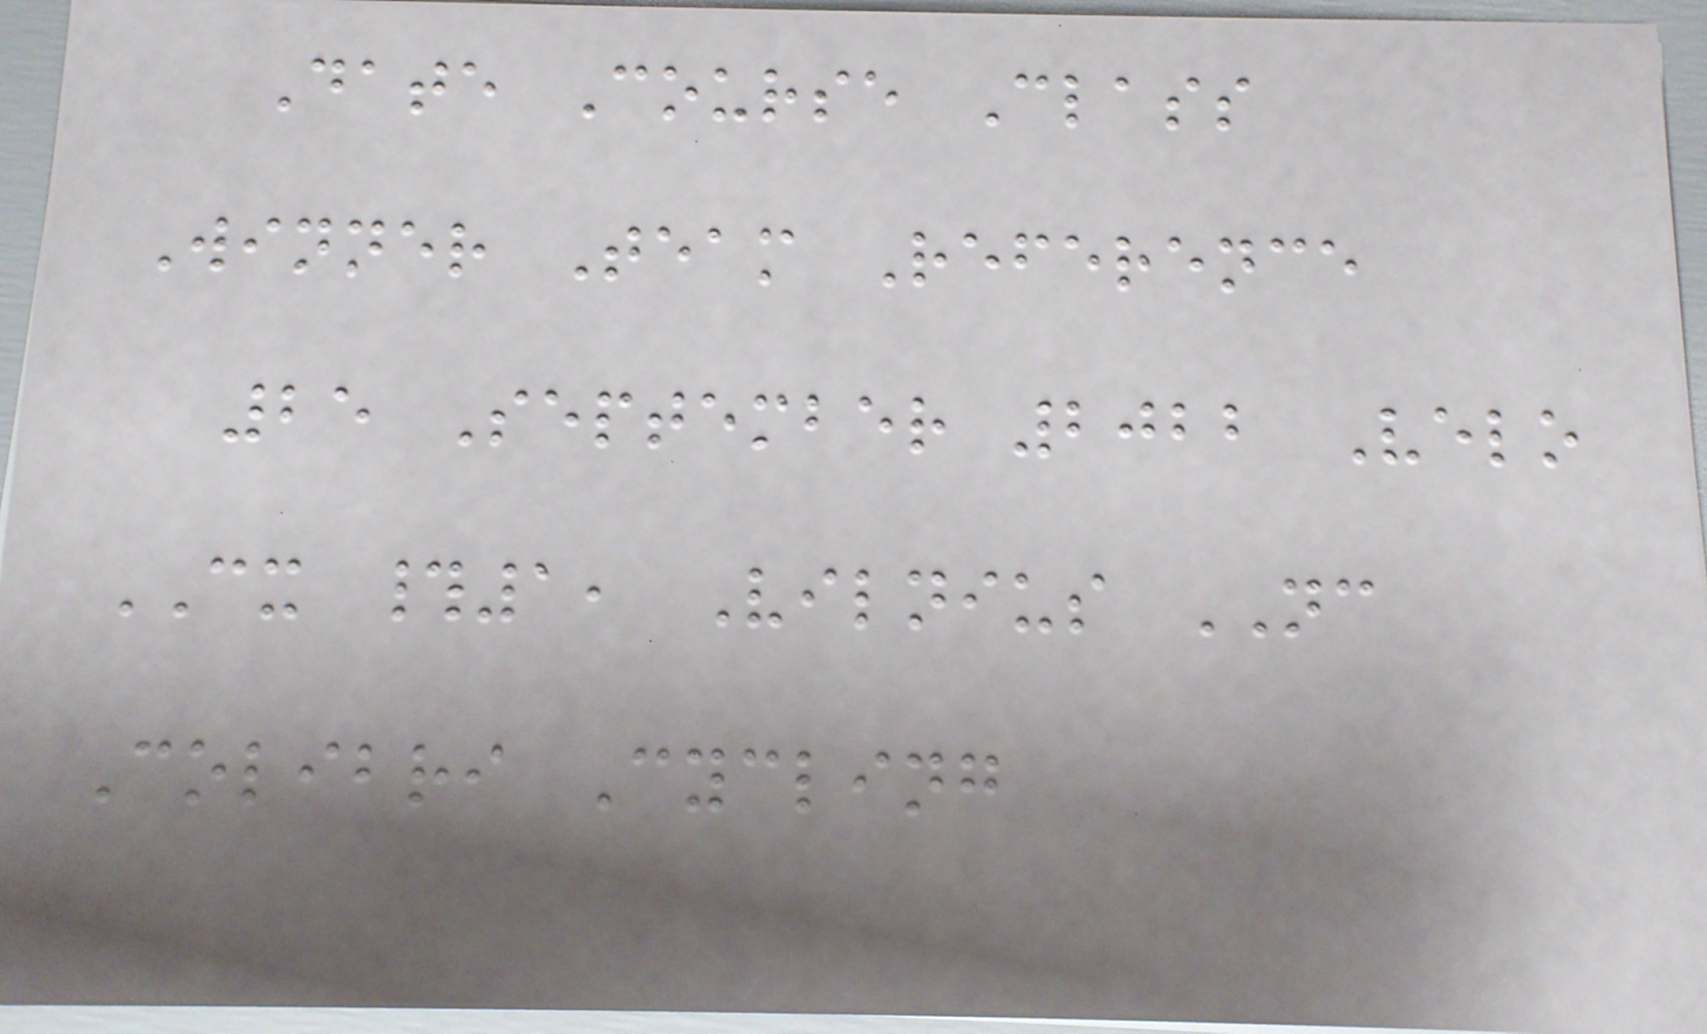Date Course Class
Winner Team Reference
25 September 2022 Velo
CX #1, Vilnius NC
Colibri Cycling
